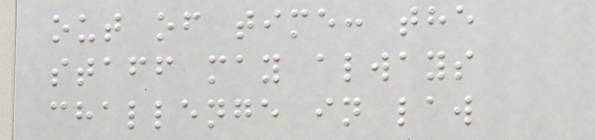out of time: the
staff may always
challenge in law
